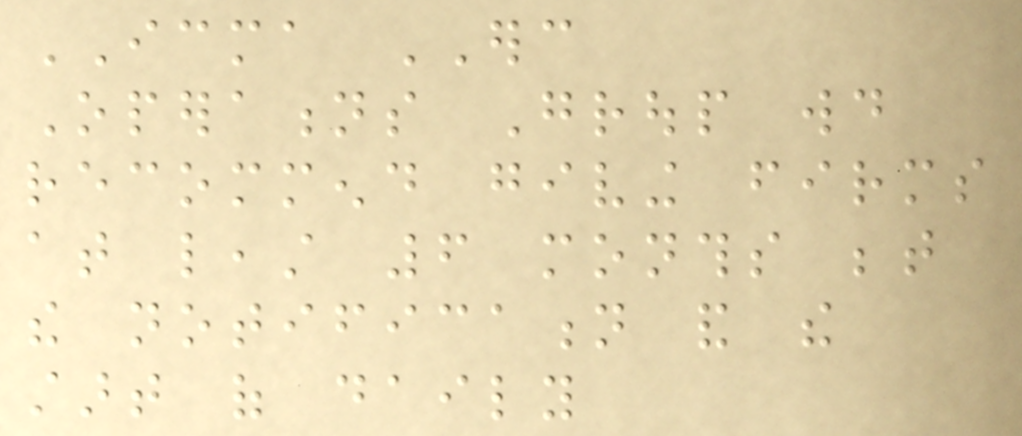ICMA ERC
Operations Group would
recommend giving firms
at least 6 months between
the notification and the
start of daily
